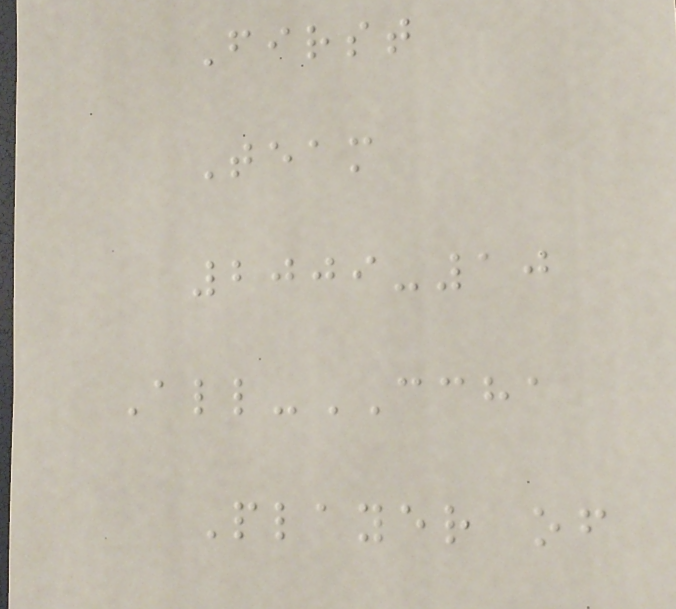First
Team
2009-10
All-CCHA
Player of
